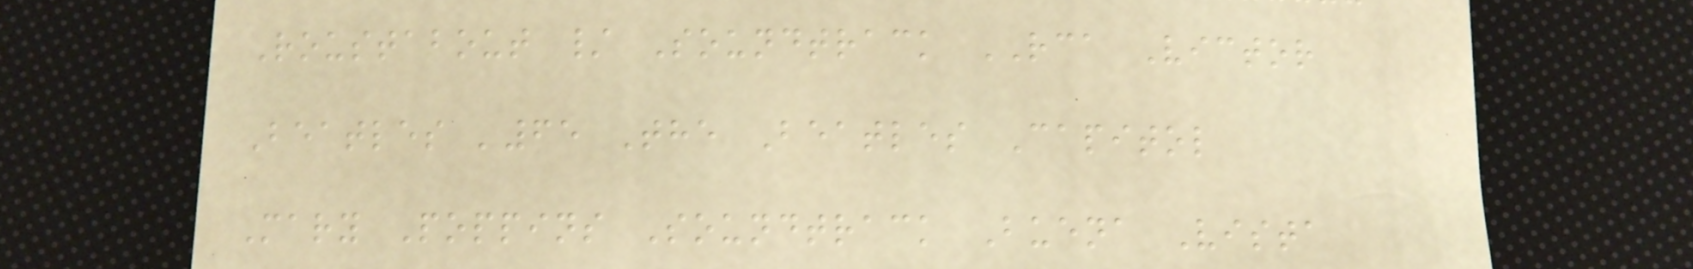Roustabout / Soundtrack RCA Victor
Beatles '65 The Beatles Capitol
Mary Poppins Soundtrack Buena Vista
